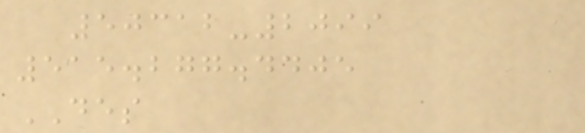50312-2099
515.277.4405
DES
